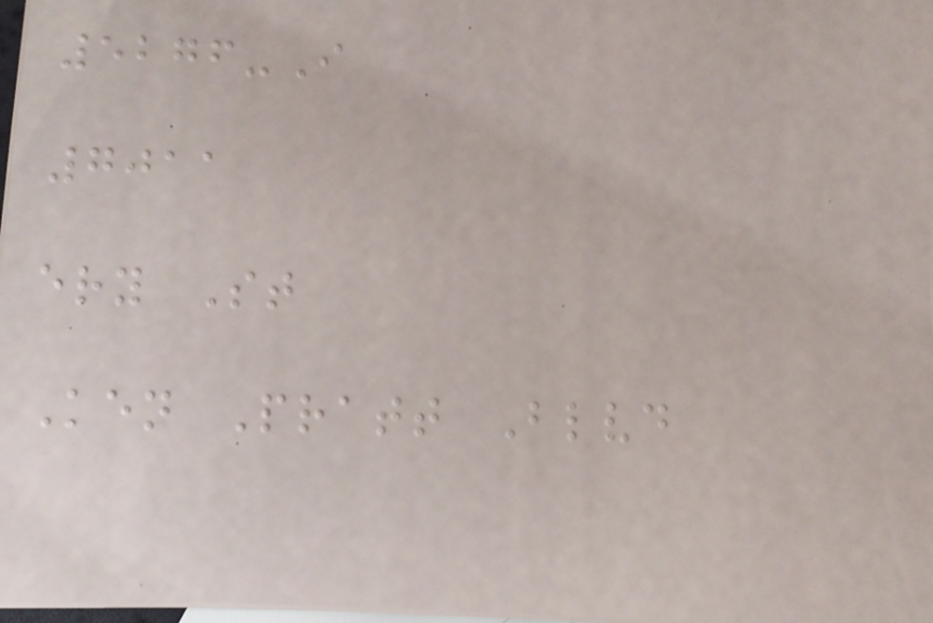5276-I
7011
ery St
Ken Pratt Blvd
